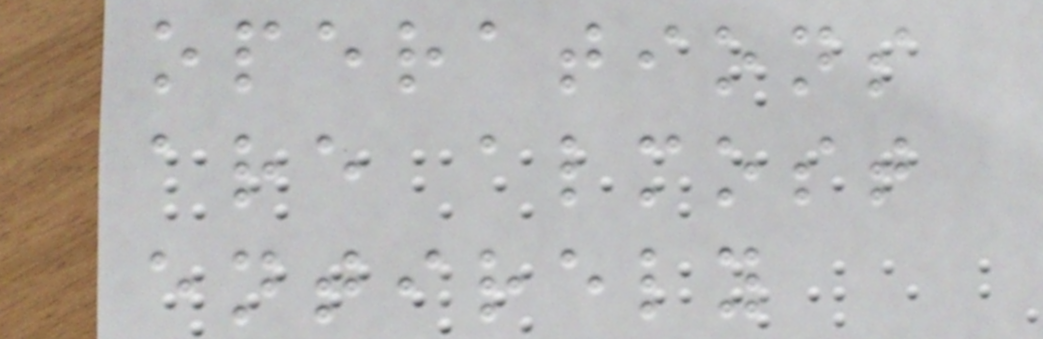operations
are almost
entirely
